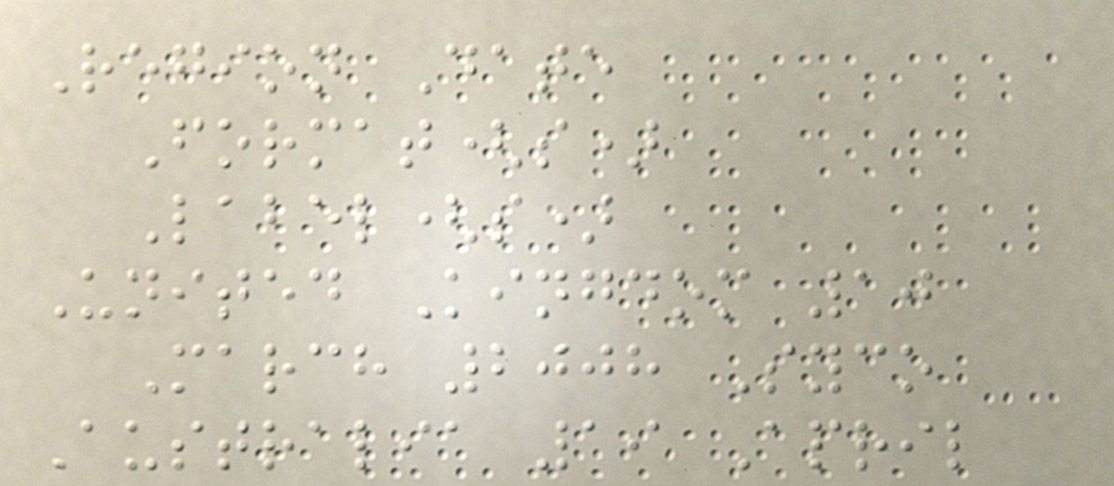Region Date
Format(s)
Label(s)
United Kingdom 10
March 2008 Syco
Australia 19 April
